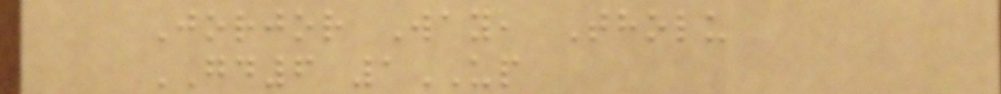Jorjor Way, Tholu
GD6 1UP
